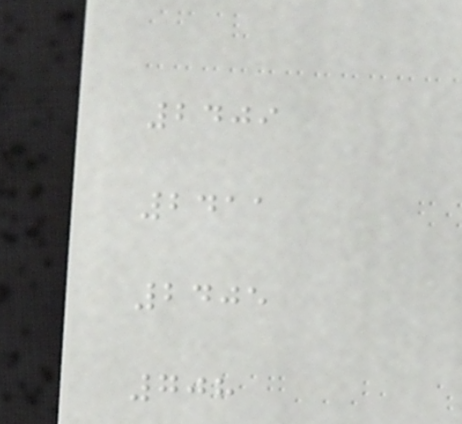2409
2411
2405
708
